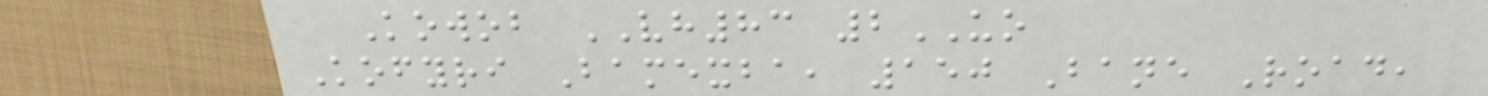Kowob VH83 2UO
Kofyri Bamexba, 150 Bane Road,
